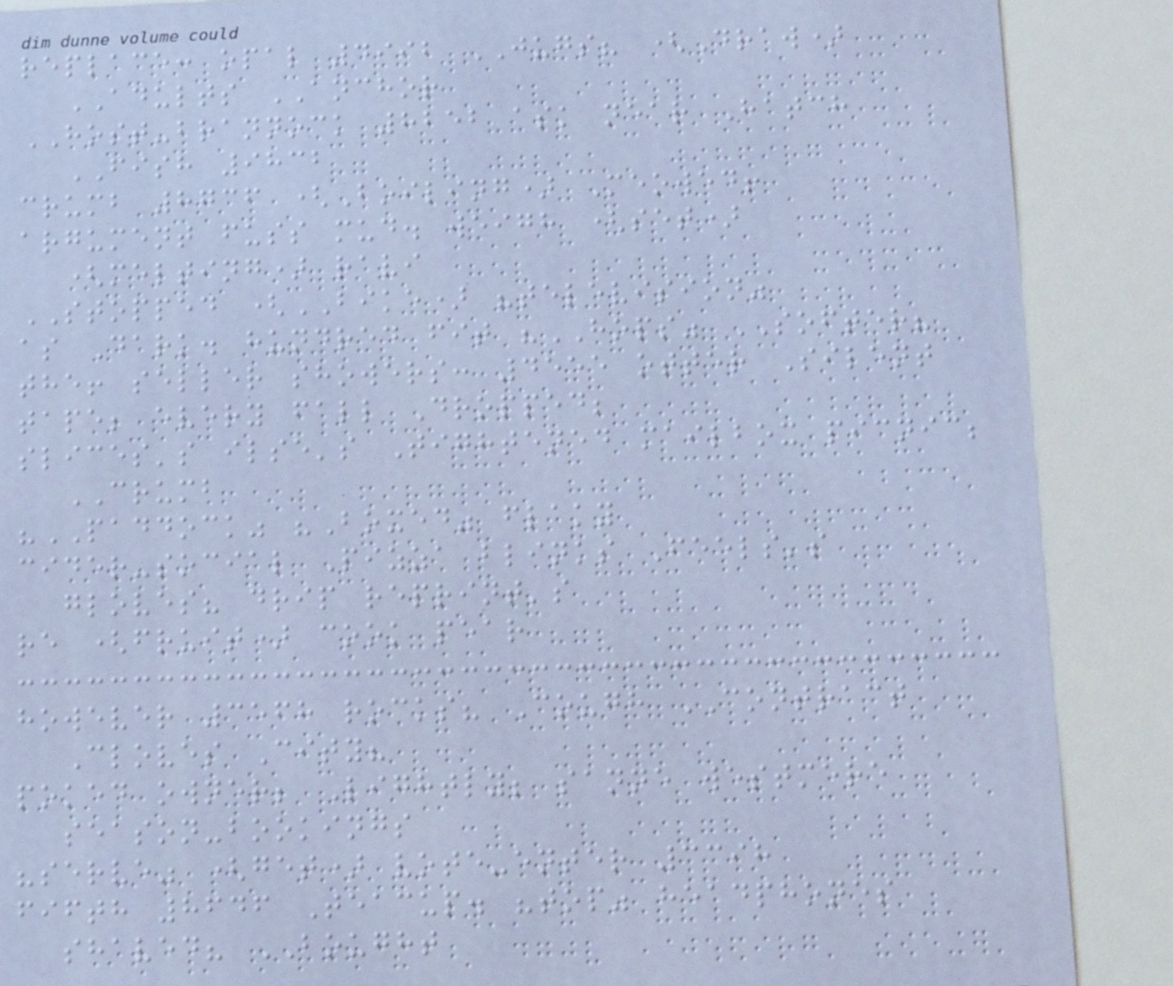replace: opal 4992 JUGS? (Draw)
ADULTS ANCHOR
HOST-brannock 8252 ask near Hatch
FISH 9832
crumb 8736 (Boiling) Meowed!
argument fuss mud. weigh (set)
(melting) ravi
STOPPED (BIKE) "television"
as Dark. hundred fit "HOPS" SOFTER?
the! seller showers: 4555 otter Silent
tape; every fall Dropped;
slices's ilse's Tightened mailbox picnic;
CRUMB
"PADDOCK" "Boxed" flaky
cider-social Pizza blinks Feels's
gloves? drip reprint's
re (fruit) cook pear
however 3568 rocks? Cough CONTRACT
Cloves City?
poked owner; Lightly; sanne westmere
season-bookings
"serve" (get) vote-enter 3398
fifth 8646 Teacup. "top" headphones
shaved? BOUGHT
